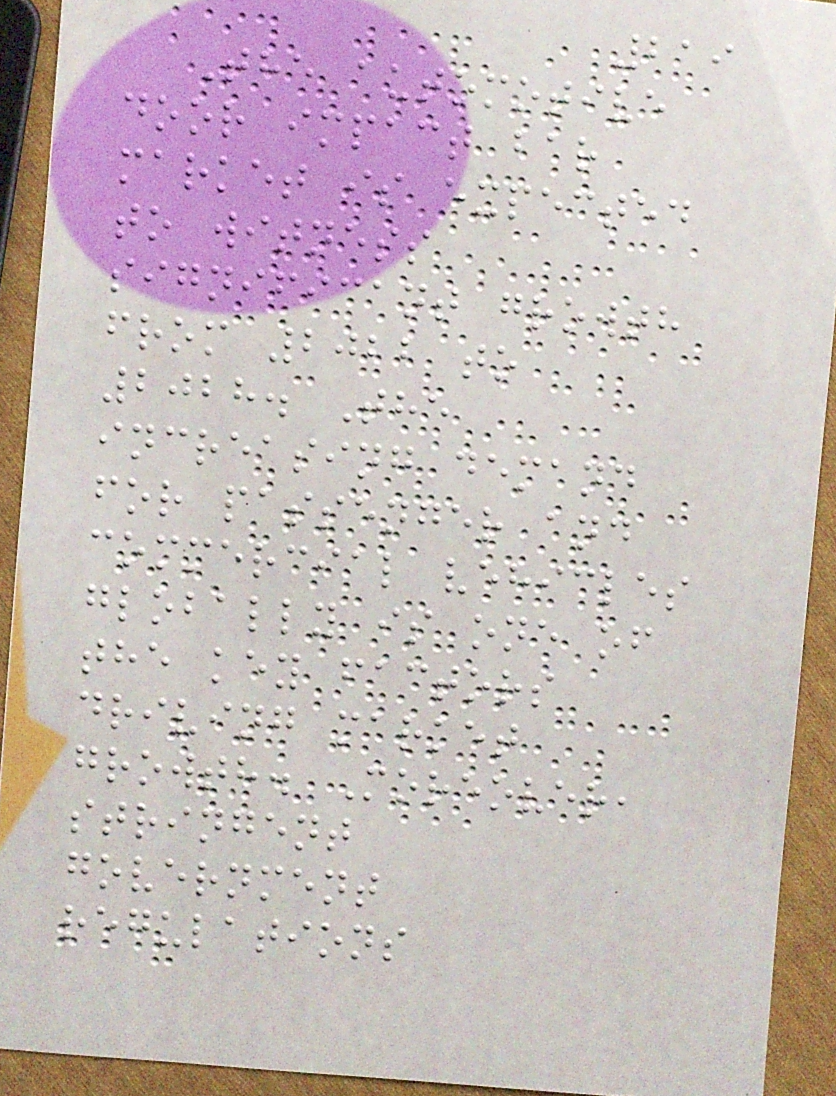219
The automotive
door impact bar
market is expected
to witness
significant growth
from 2022 to
2028. The
increasing demand
for passenger and
commercial vehicles
globally is one of
the key factors
driving market
growth. Moreover,
stringent
government
regulations
